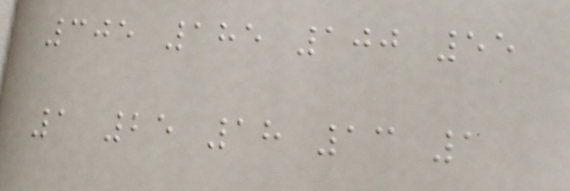305 185 100 55
1 25 18 13 1
